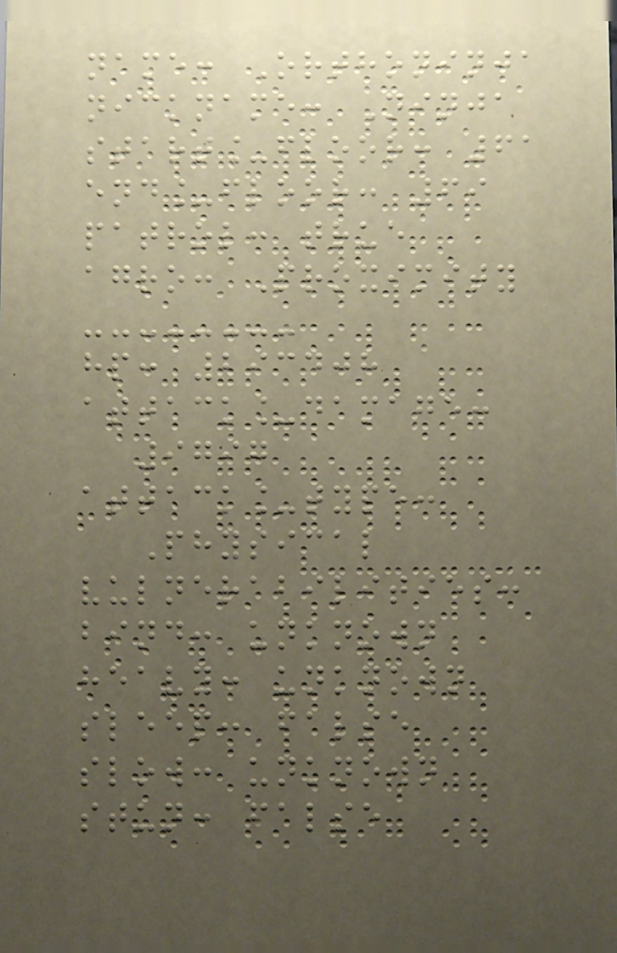name: Orthoninja
nickname: Ninja
start_floor: 61
end_floor: 69
patrol: true
agro: Proximity
hp: 293408
attack_damage:
9797
attack_type:
Physical
vulnerabilities:
bind: unknown
heavy: unknown
sleep: false
slow: unknown
stun: false
